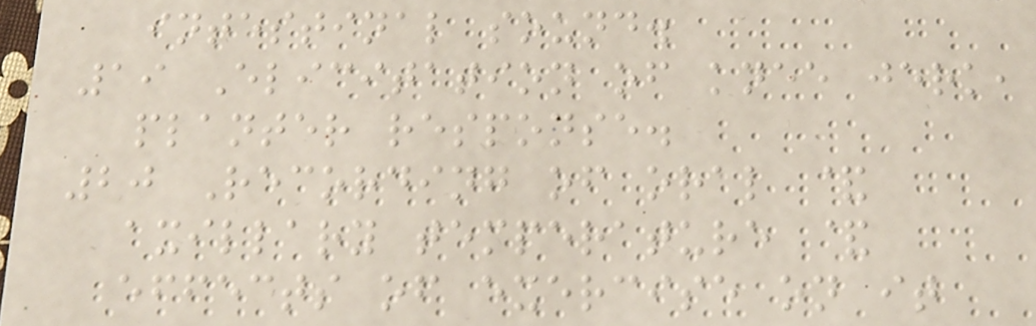intestinal sound.
19 Elicitation of knee jerk,
planter response.
20 Recording of oral &
axillary temperature &
effects of exercise on it
